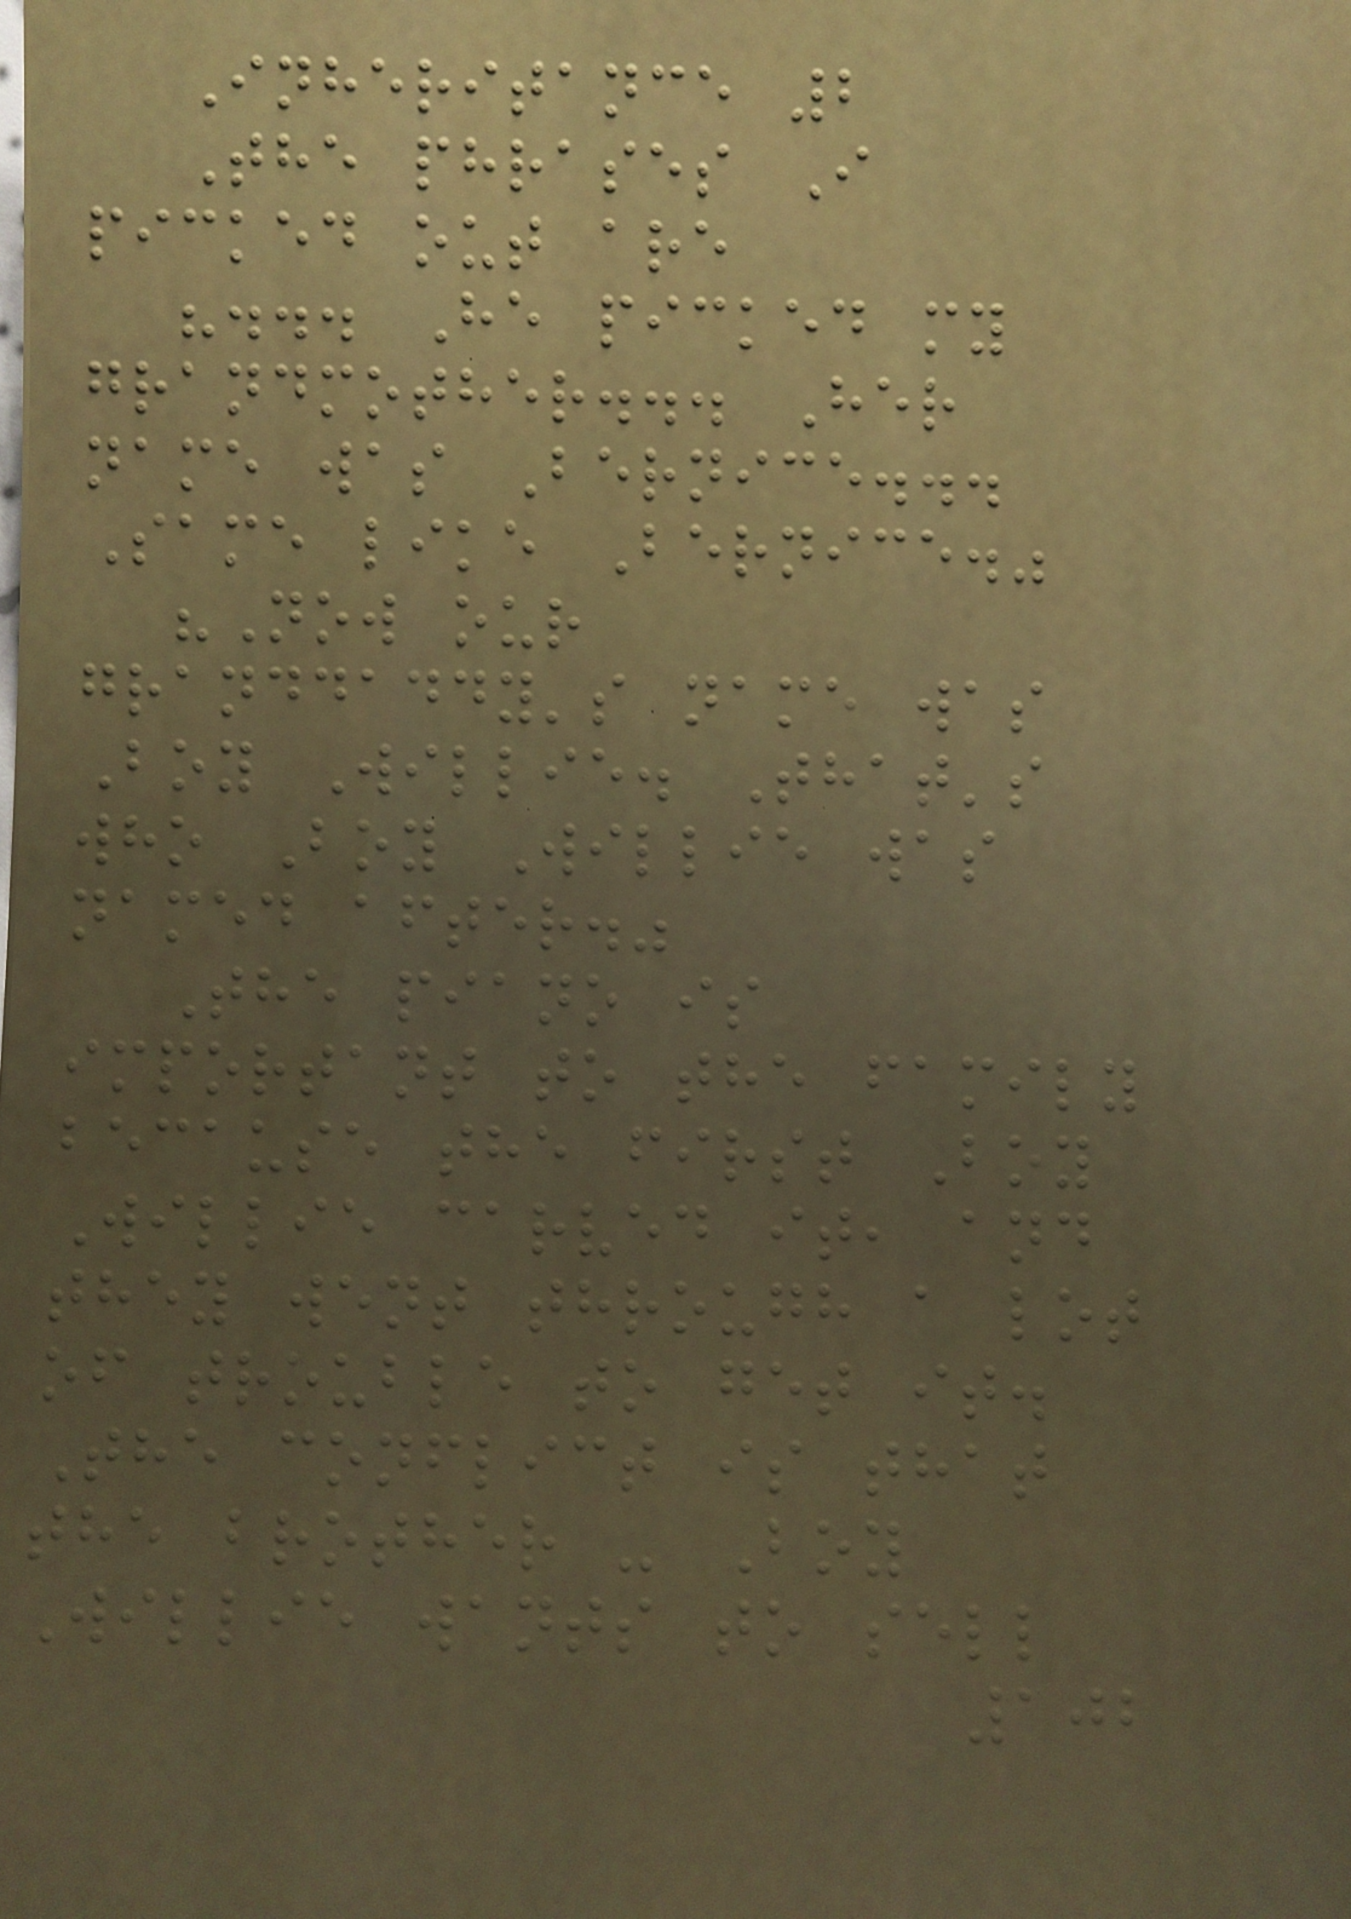Inheritance 2
The phrases I
picked out are
"... He picked my
grandmother... Her
name was Bernice...
Same like Bernice."
"Now our
granddaddy's name was
Boy Willie. That's
who Boy Willie was
named after."
The piano is
important to the family
because the first Boy
Willie carved it, and
they went through a lot
of trouble to get it.
The conflict is that
the brother - Boy
Willie wants to sell
102
